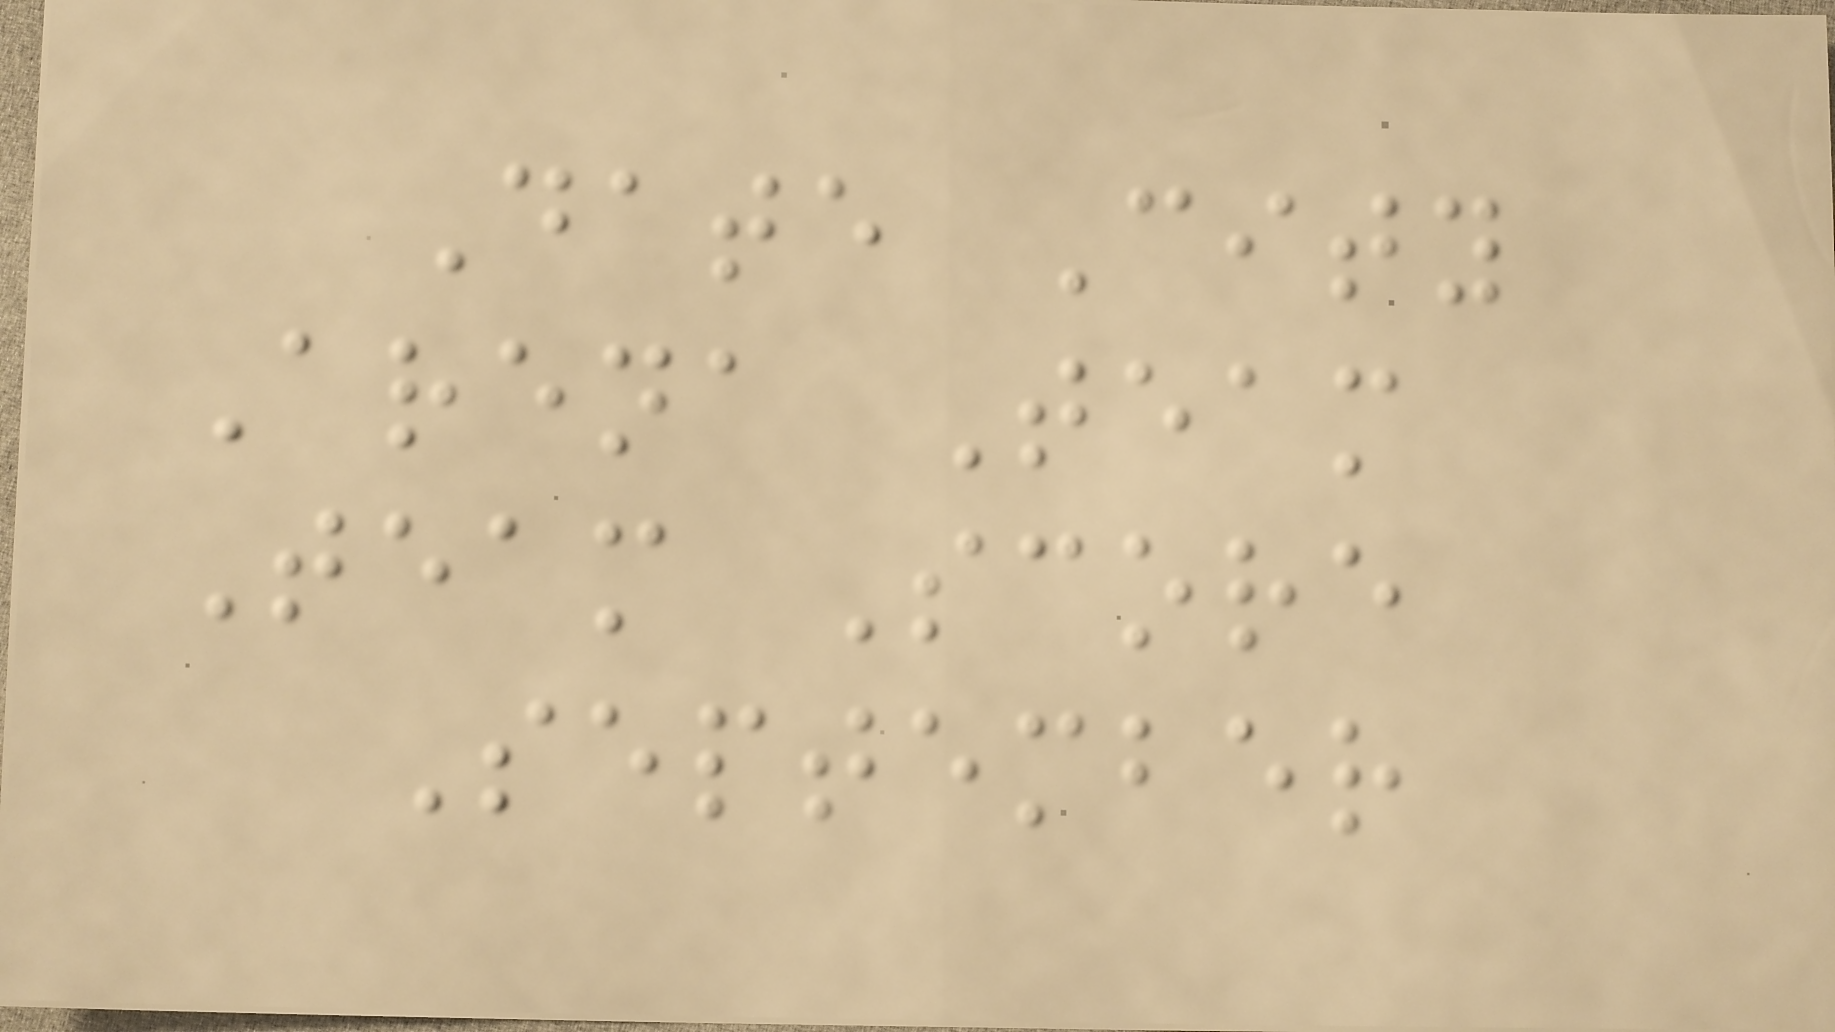Date City
Arena Team
Team Score
September
